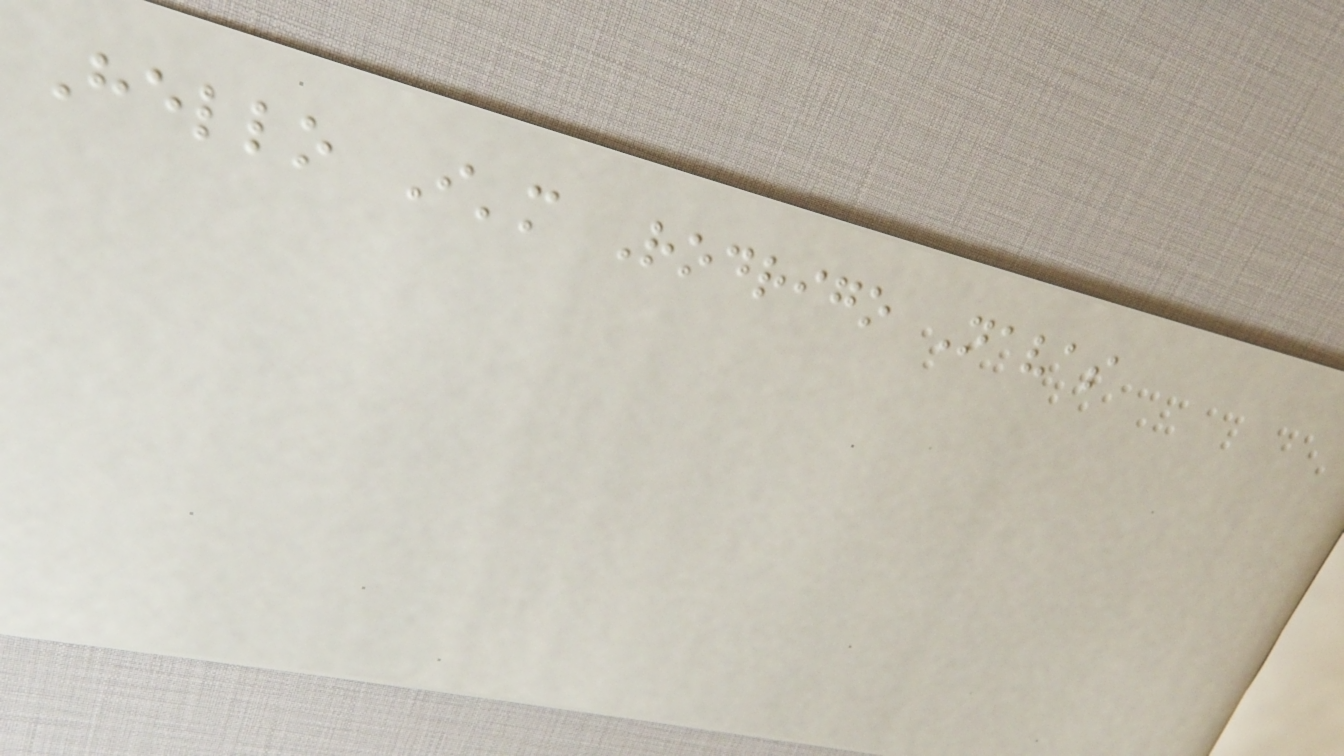Hello I'm Rodrigo Navas
